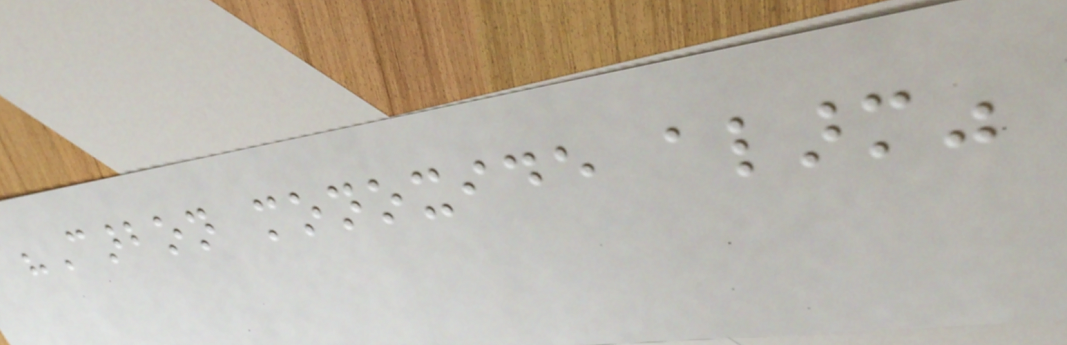"Carbon monoxide alarm"
